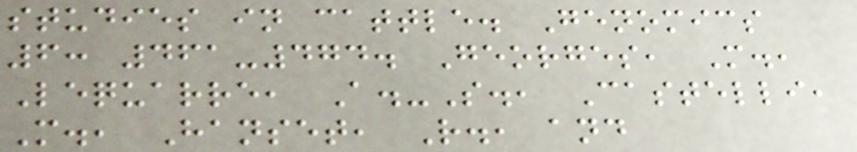studies in cattle. Genomics
6: 461-474. Georges, M.,
Lequarre, A.-S., Castelli,
M., Hanset, R., and
